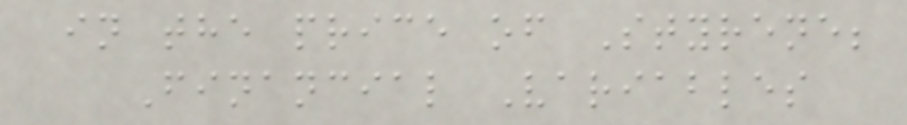in the price of Styrene;
Financial Variables
